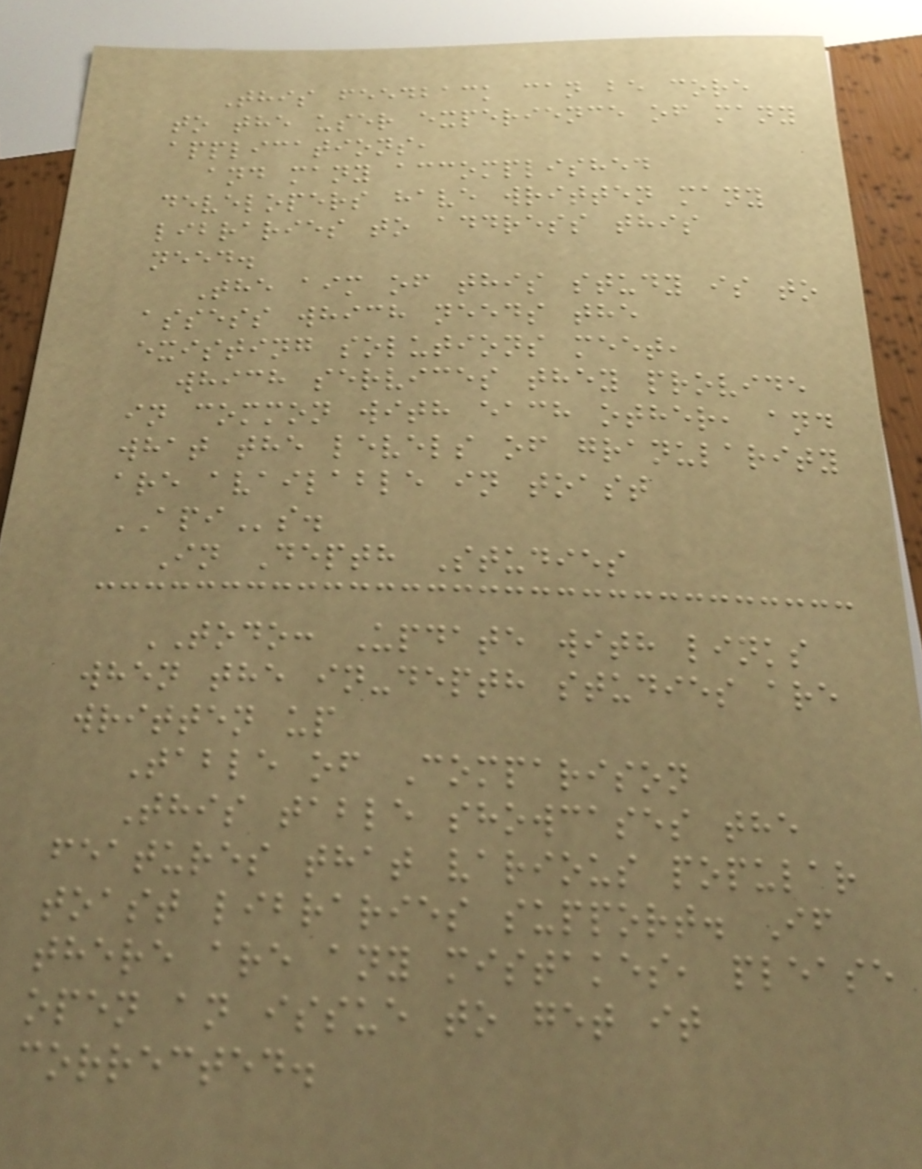This feedback can be core
to the user experience of many
applications,
and many accomplished
developers have written many
libraries to address this
need.
The aim of this study is to
assess which needs the
existing solutions meet,
which services they provide
in common with each other, and
what the levels of granularity
are available in toast
APIs.
In Depth Studies
TODO: Update with links
when the in-depth studies are
written up
Table of Comparison
This table showcases the
features that various popular
toast libraries support. If
there are any mistakes, please
open an issue to get it
corrected.
